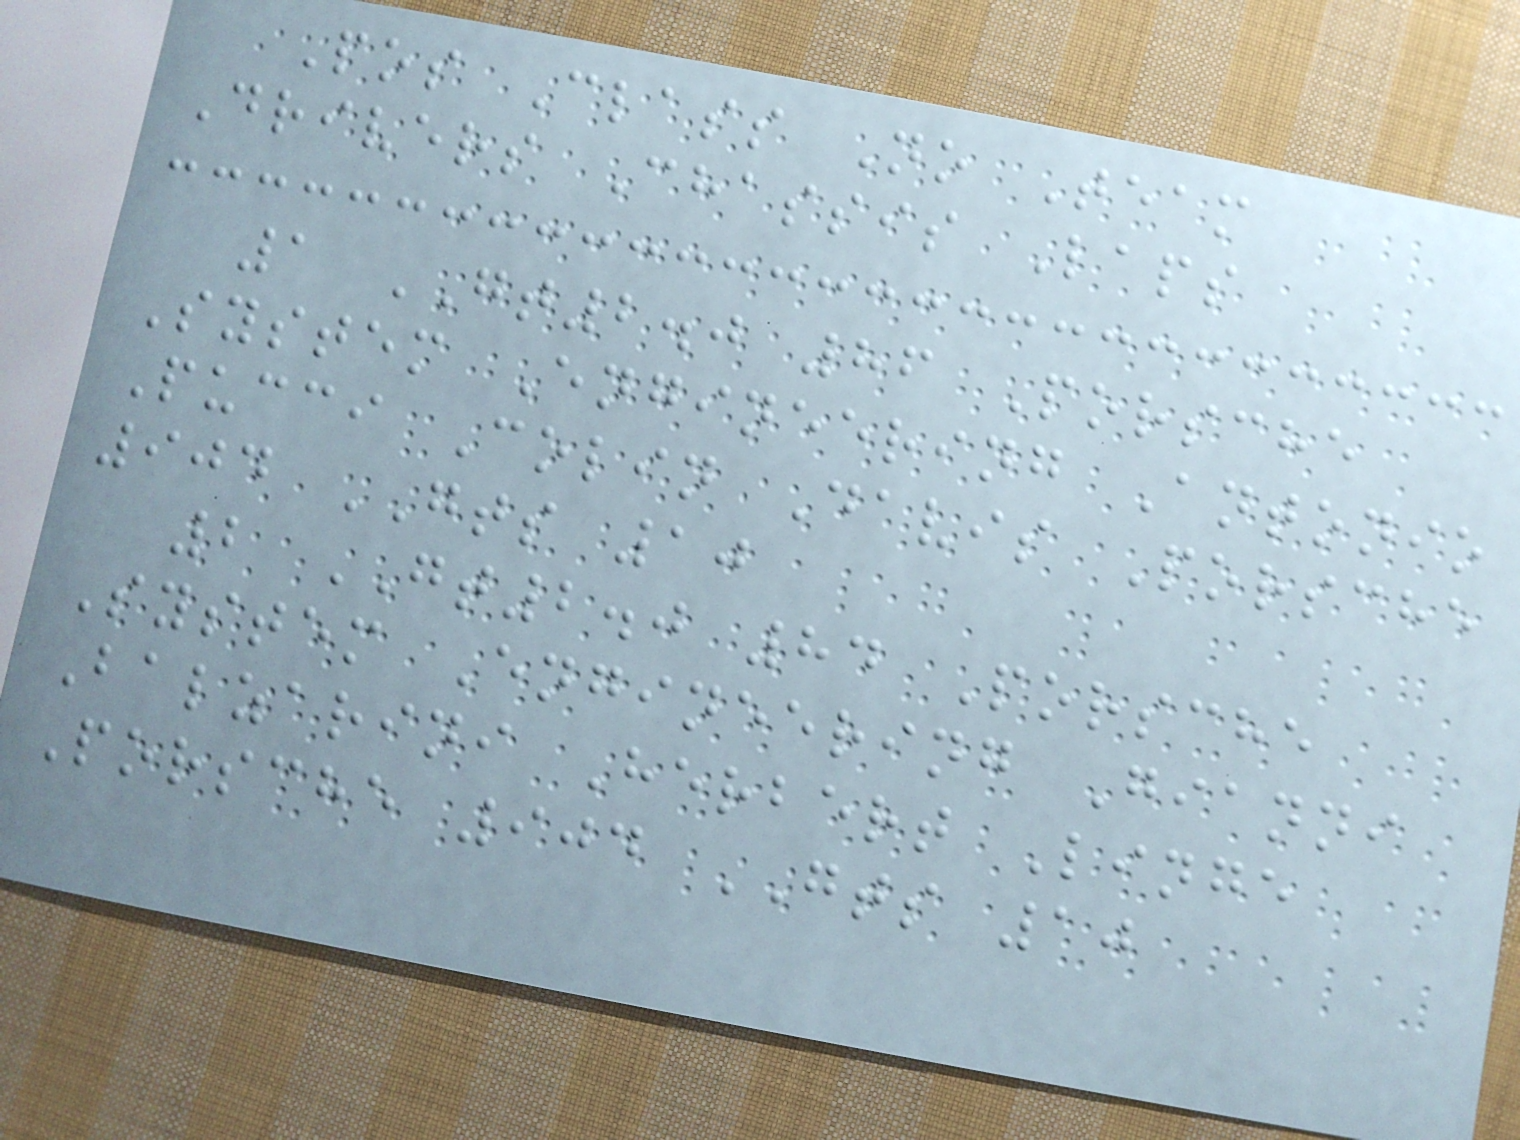Pos Class No Team
Drivers Chassis Laps
1 GT2.0 86 Porsche
System Engineering Antonio
Pucci Colin Davis Porsche
904 GTS 10
2 GT2.0 84 Porsche
System Engineering Gianni
Balzarini Herbert Linge
Porsche 904 GTS 10
